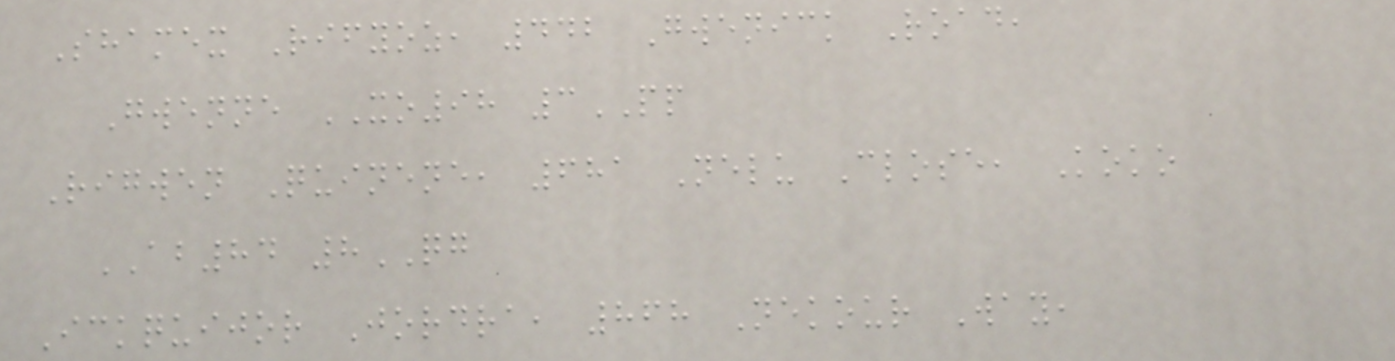Shamex Rifyoz, 442 Gwenick Road,
Gwenne XO98 3PP
Rigwen Quinene, 681 Nelu Close, Koko
AB84 8QG
Ickquijor Jordra, 868 Nekour Way,
